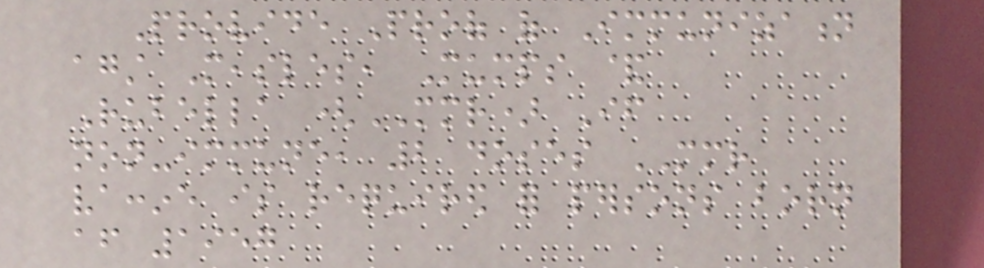Provide Proof of Immunization
against Measles, Mumps &
Rubella (MMR) If
non-immune, 2 doses MMR
vaccine is required for persons born
after 1957
